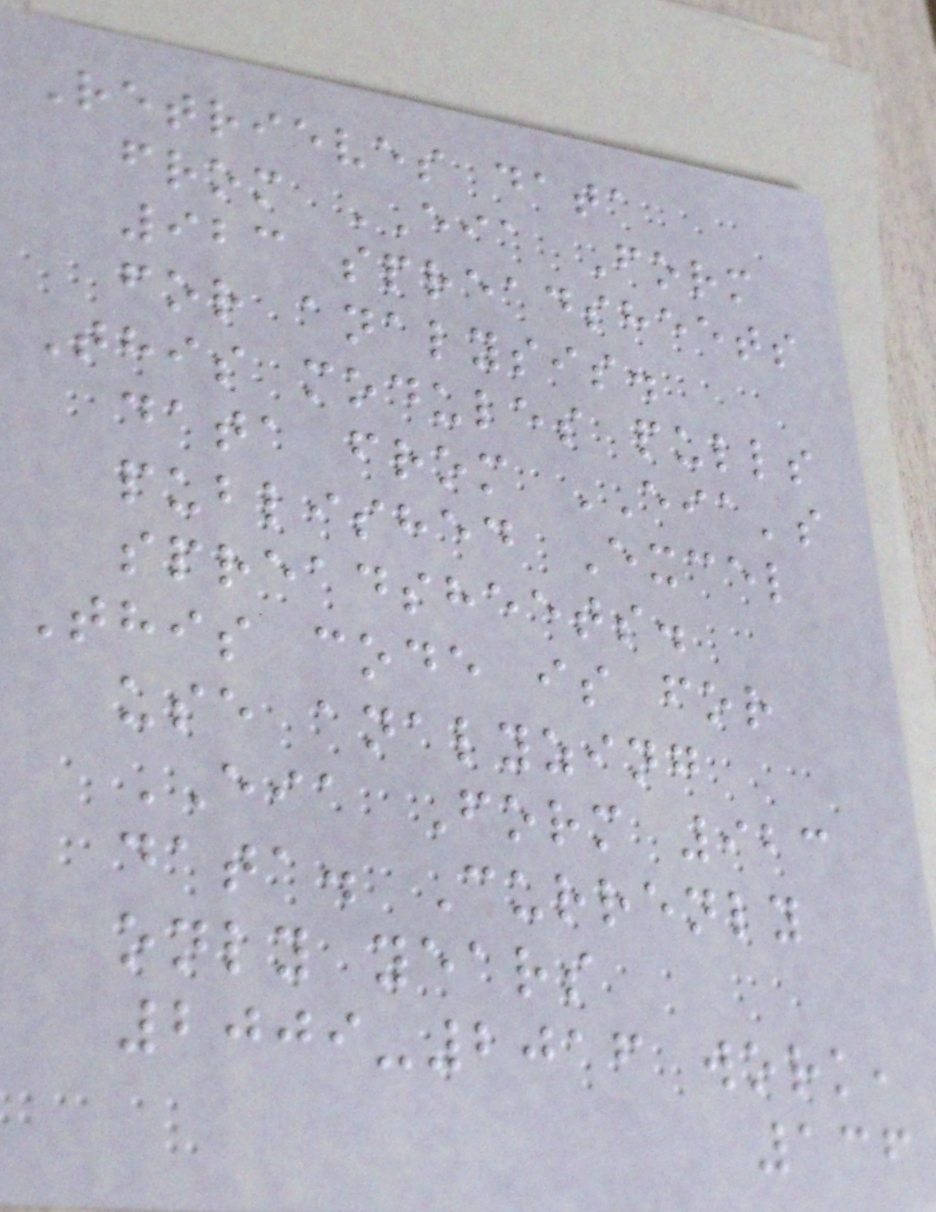Retrieves data
from EIA Form
923 spreadsheets
for analysis.
This modules pulls
data from EIA's
published Excel
spreadsheets.
This code is for
use analyzing
EIA Form 923
data. Currenly
only years
2009-2016 work,
136
